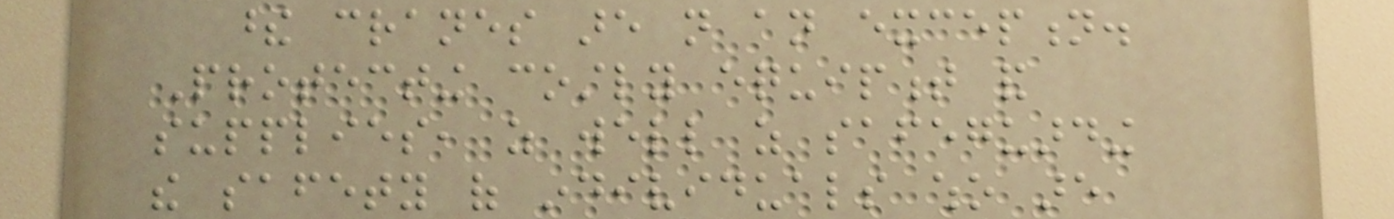these cranes are not an exception.
Protecting costly equipment and
supplies, as well as safeguarding
the safety of individuals who are
